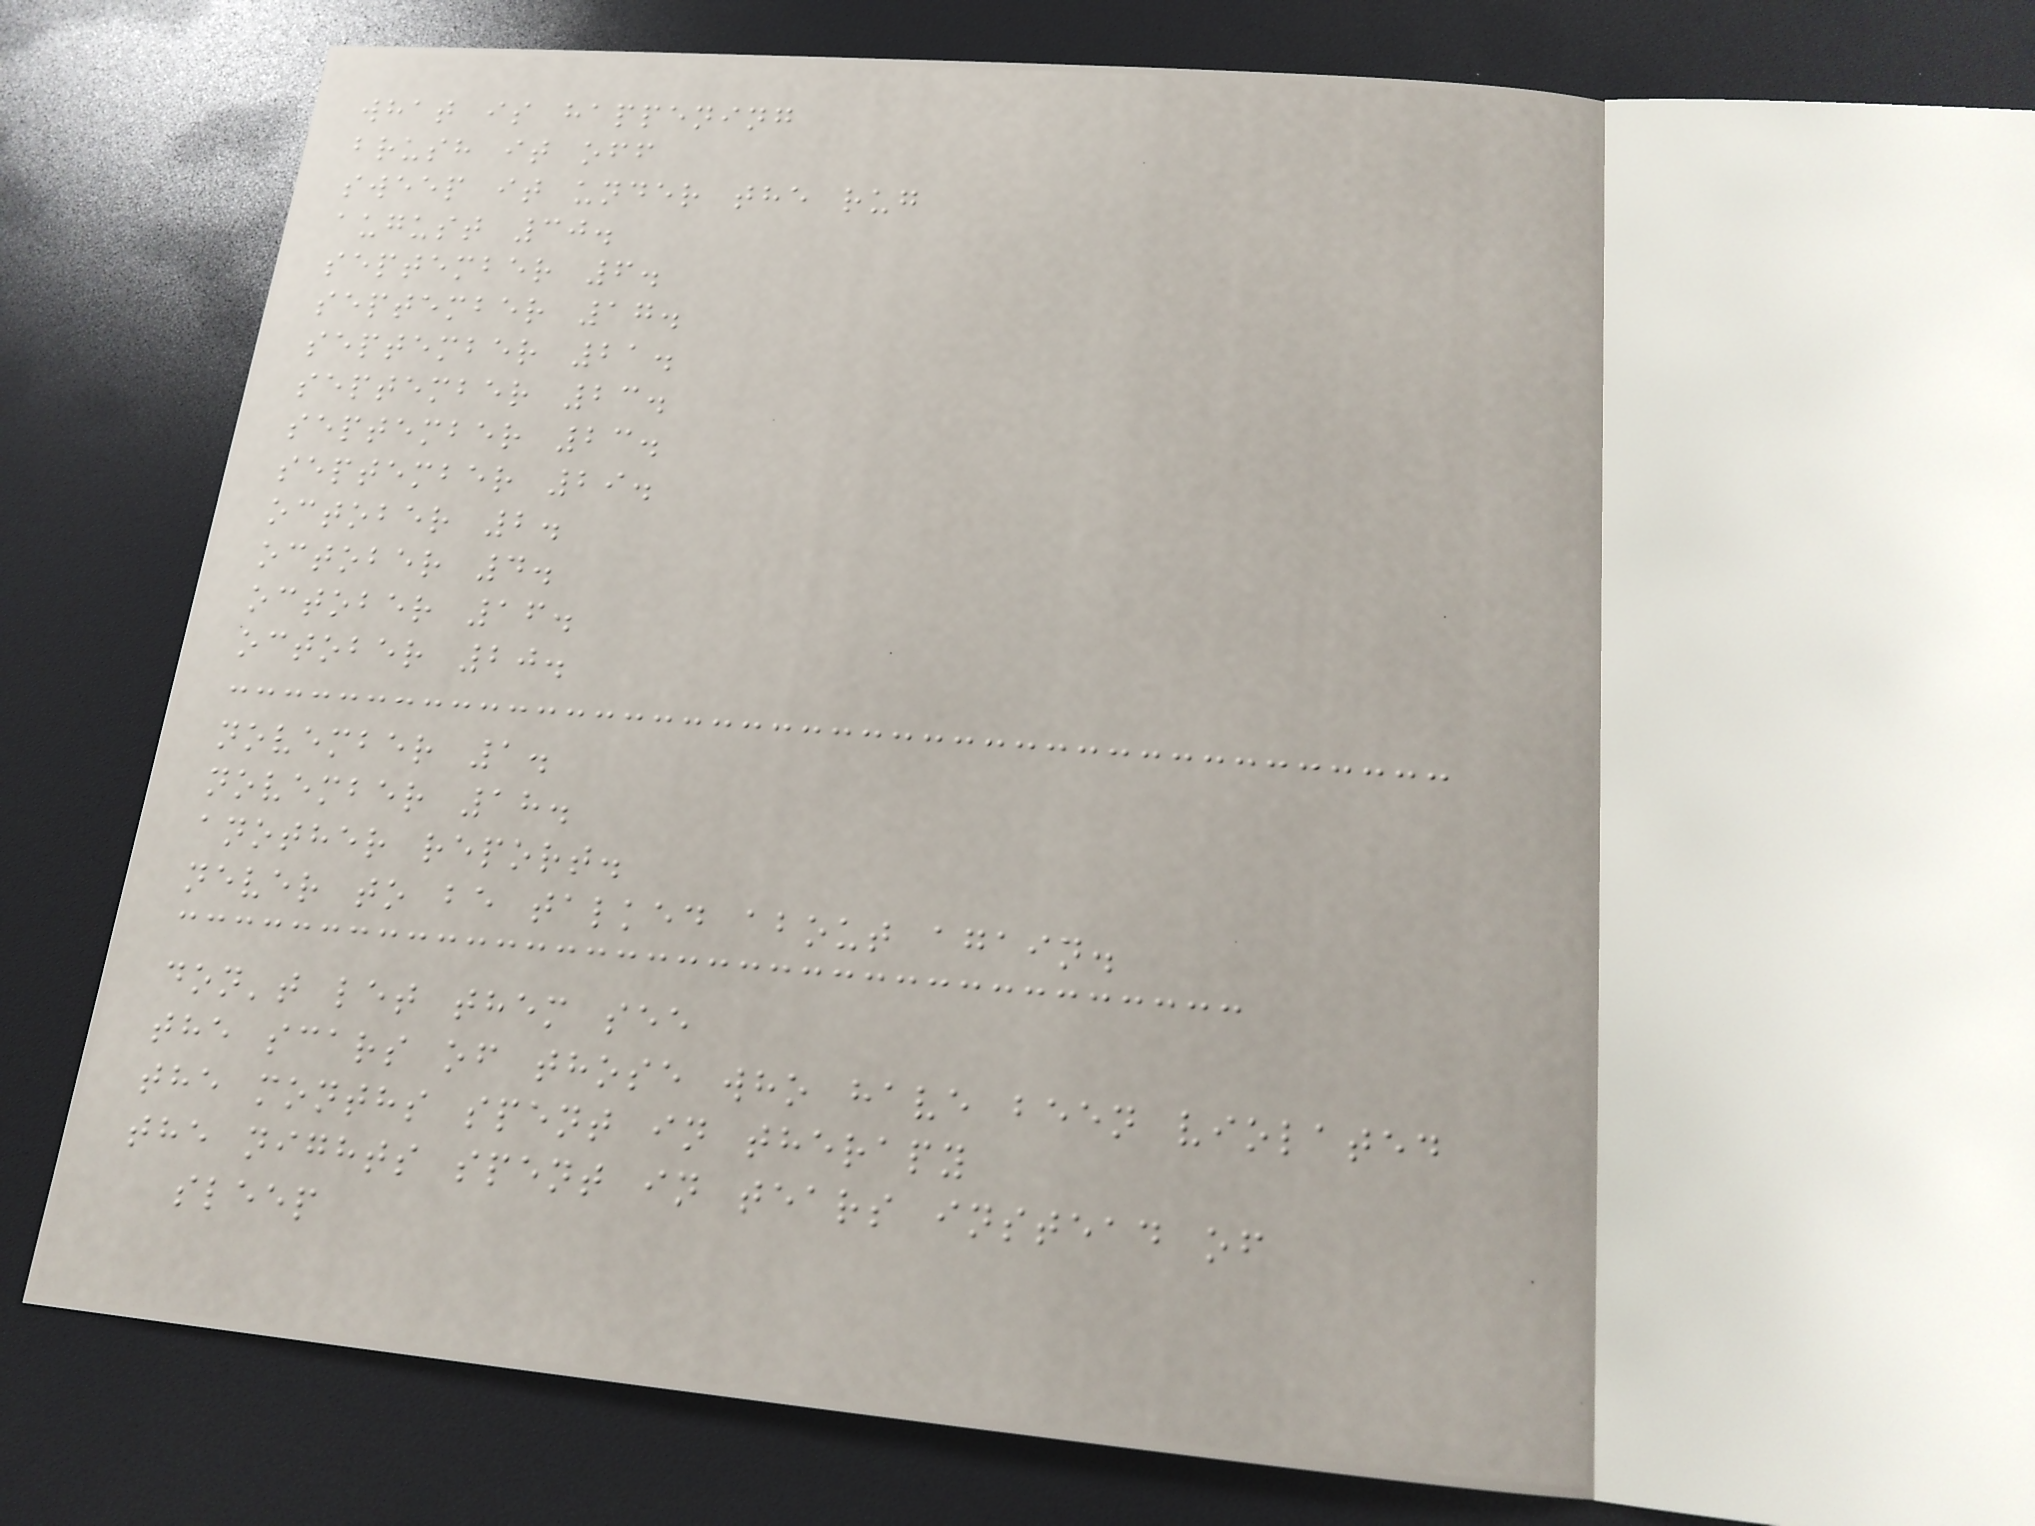what is happening
brush it off
sweep it under the rug
august 30.
september 6.
september 17.
september 21.
september 23.
september 23.
september 29.
october 2.
october 4.
october 16.
october 20.
november 1.
november 18.
another report.
never to be talked about again.
don't let them see
the scars of those who have been violated
the months spent in therapy
the nights spent in tears instead of
sleep
